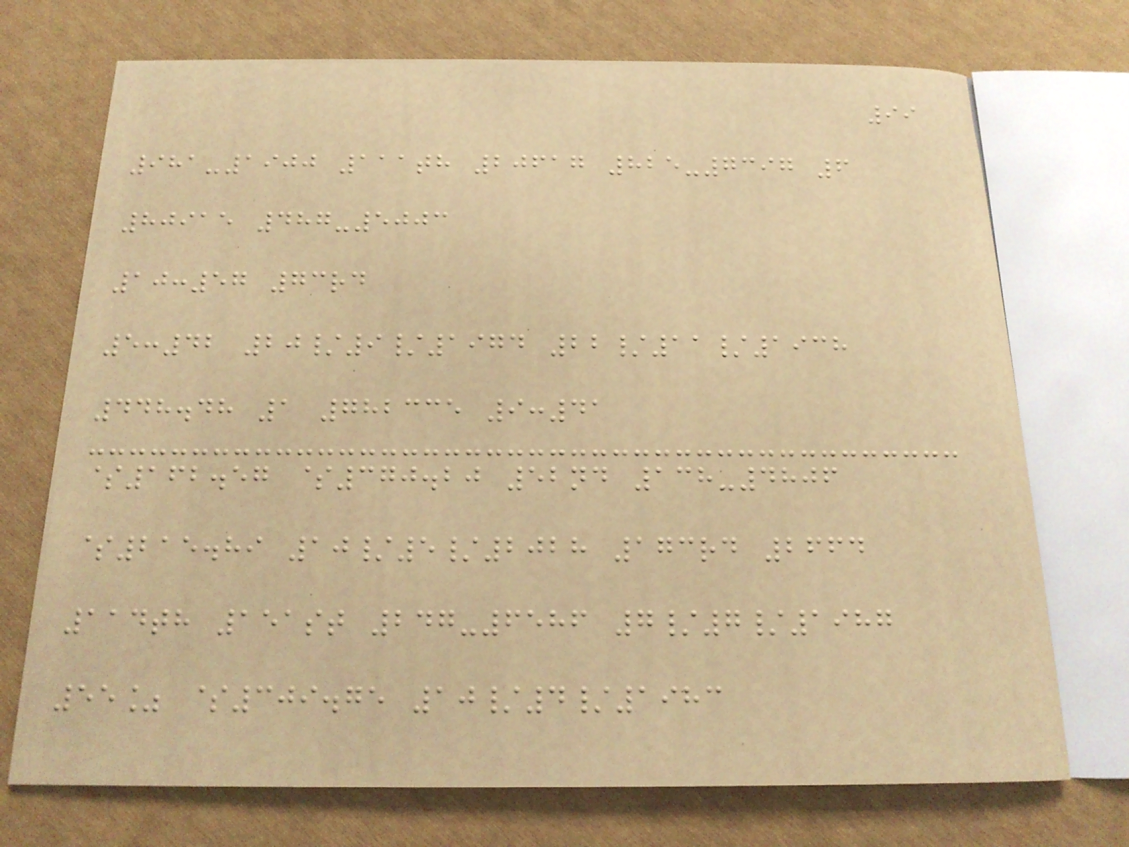99
981-1900 111th 20617 825-7397 6
80915 487-5003
10:57 73rd
5:42 20/9/1974 22/11/1938
448.48 1 782335 9:41
$162.57 $370.20 52nd 138-4806
$215.89 10/5/2028 173rd 2664
114th 151st 247-6586 7/7/1987
55% $309.75 10/4/1983
